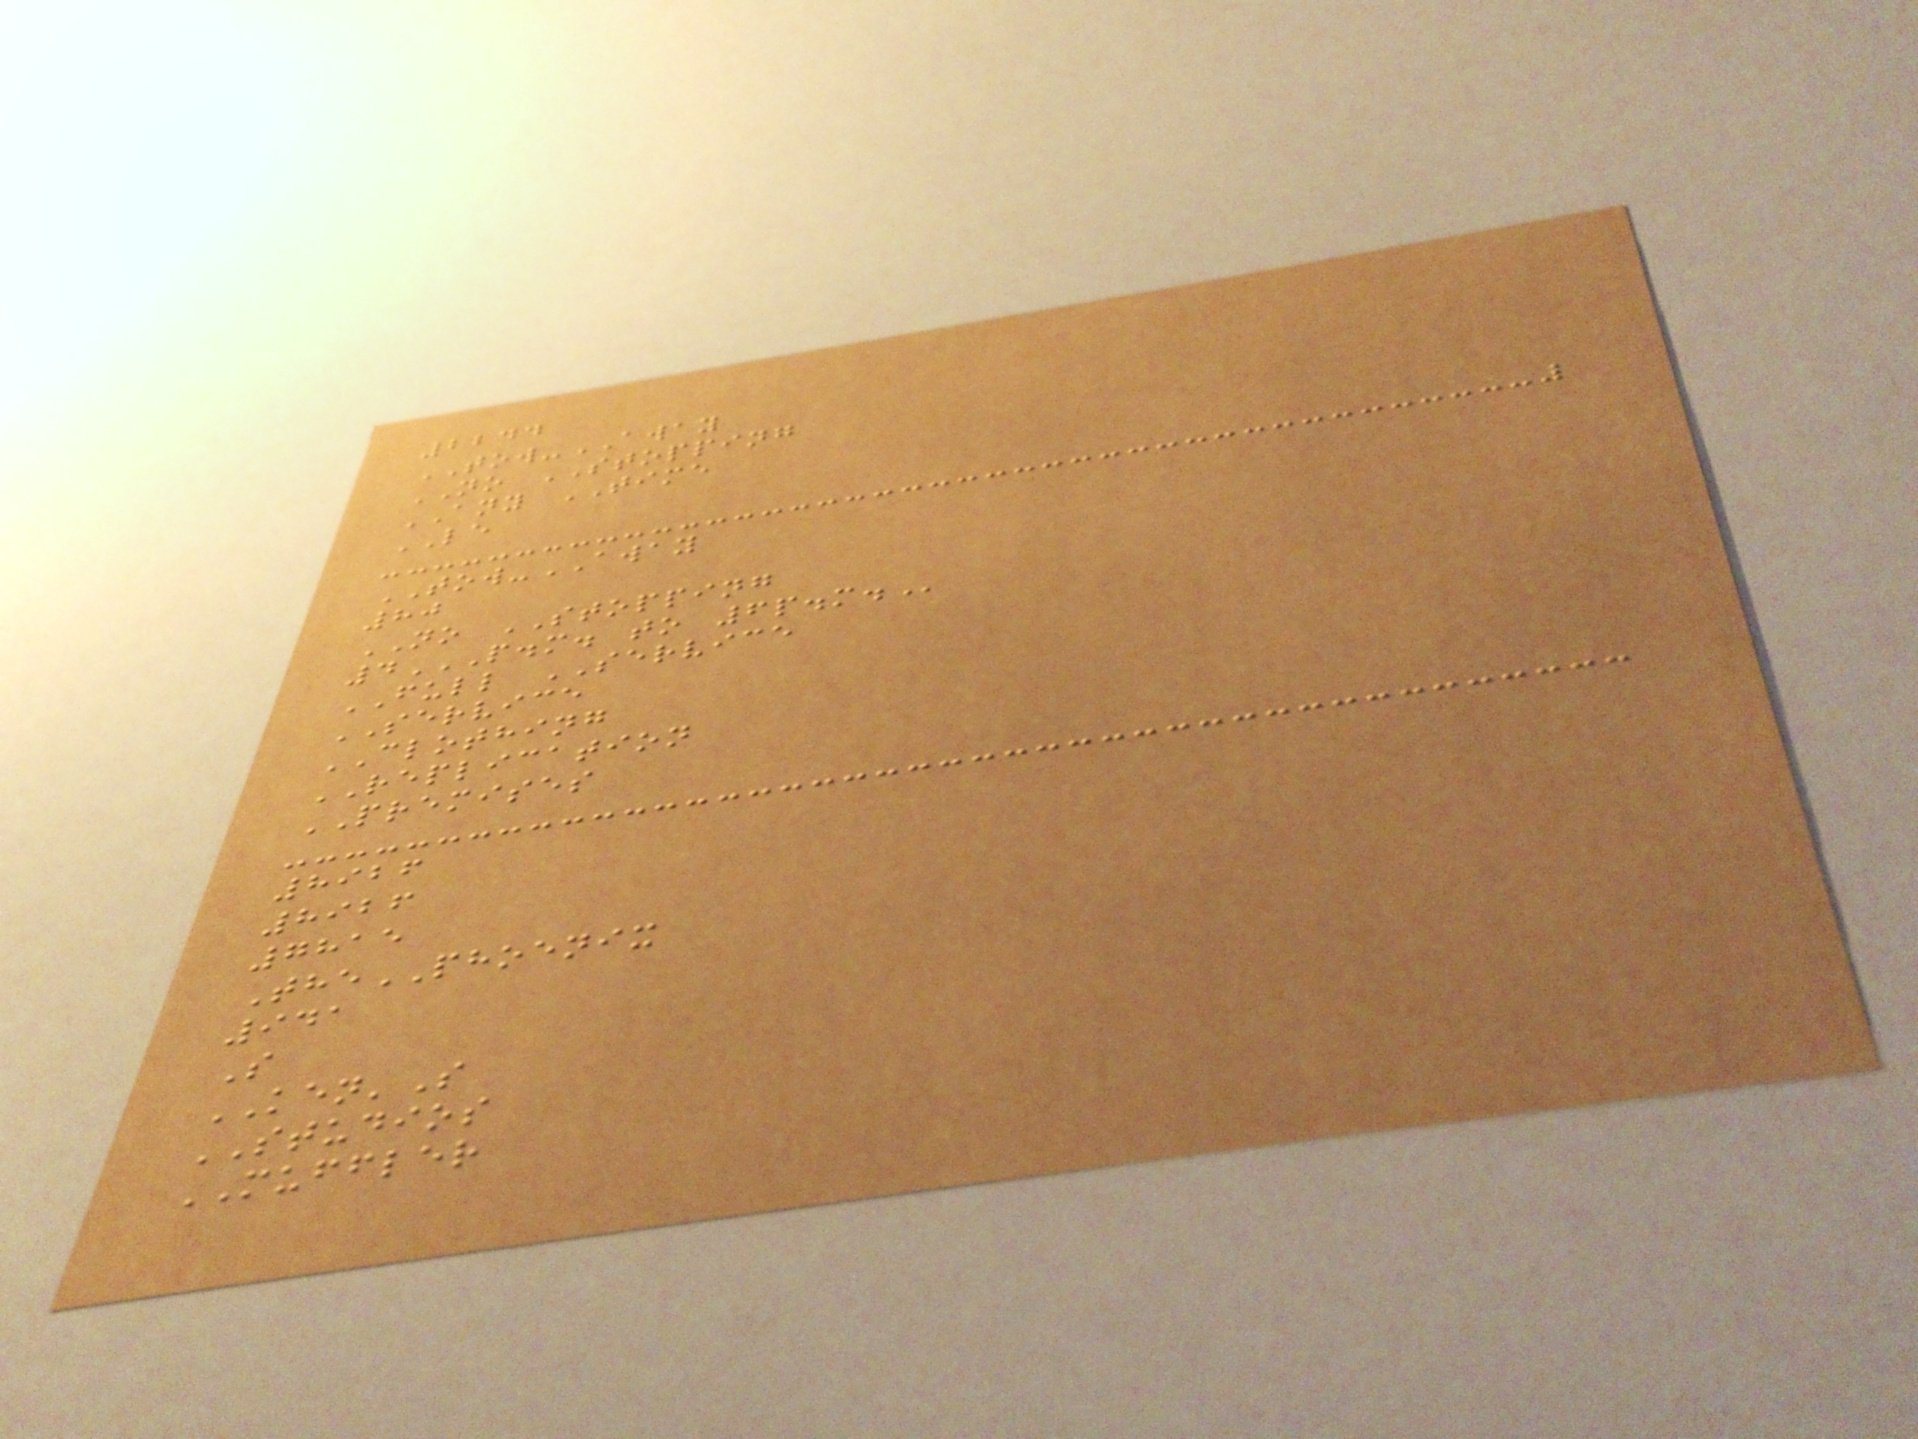2244
TOW-AWAY
NO STOPPING
ANY TIME
LE
TOW-AWAY
80
NO STOPPING
4P.M. TO 6P.M.
FULL SERVICE
SERVICE
CLOTHING
REPLICATION
PREMISES
8926
8926
7815
ThePHOENIX
941
S
KEN'S
STUDIOS
MUFFLER
